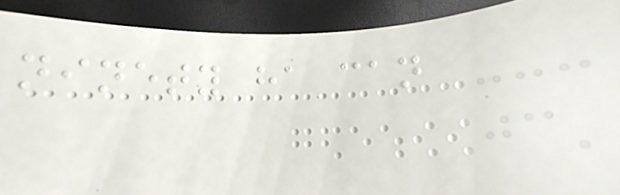ninety ha can
